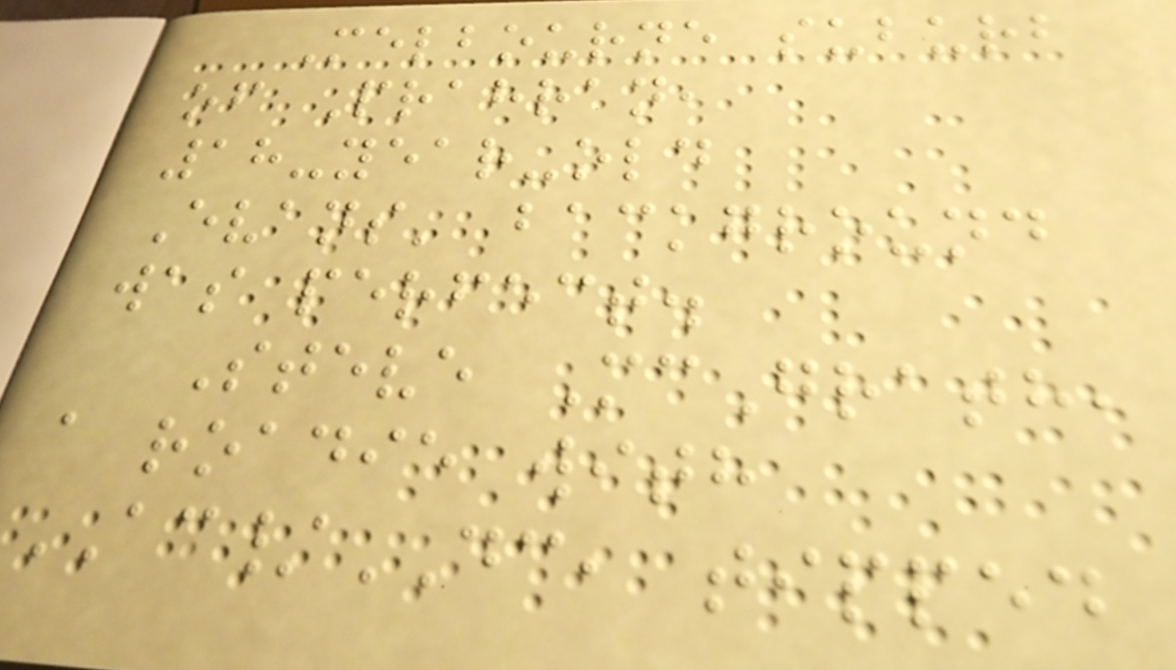Melbourne suburb
of Prahran,
18-year-old
Evans' background
was perfect.
Steve McGrath,
a roadie with
AC/DC, tipped
